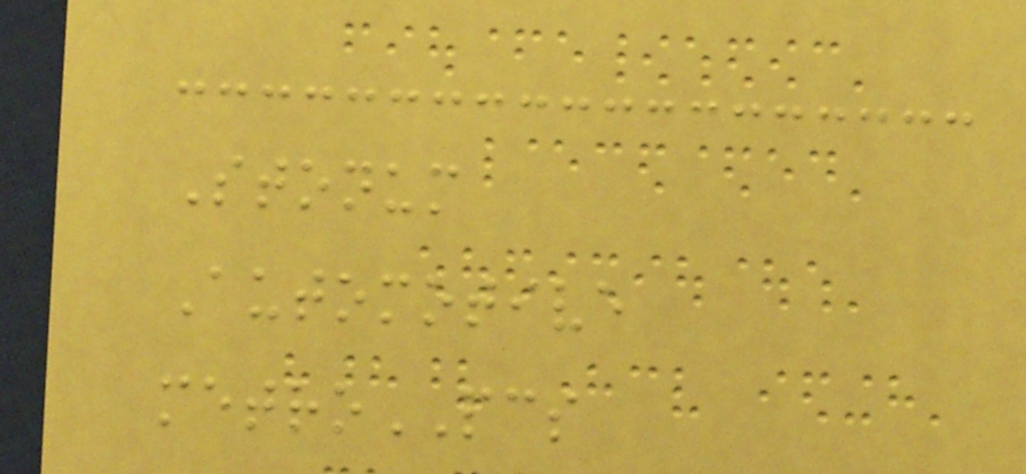Stonum
Automotive
metroPCS
